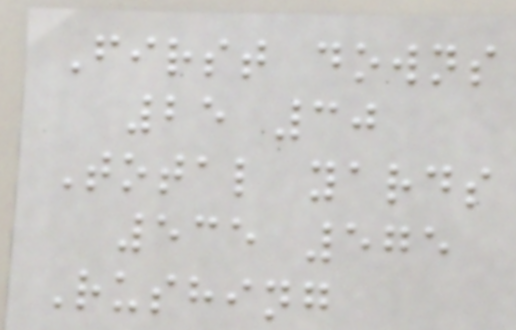First downs
25 30
Total yards
535 575
Rushing
